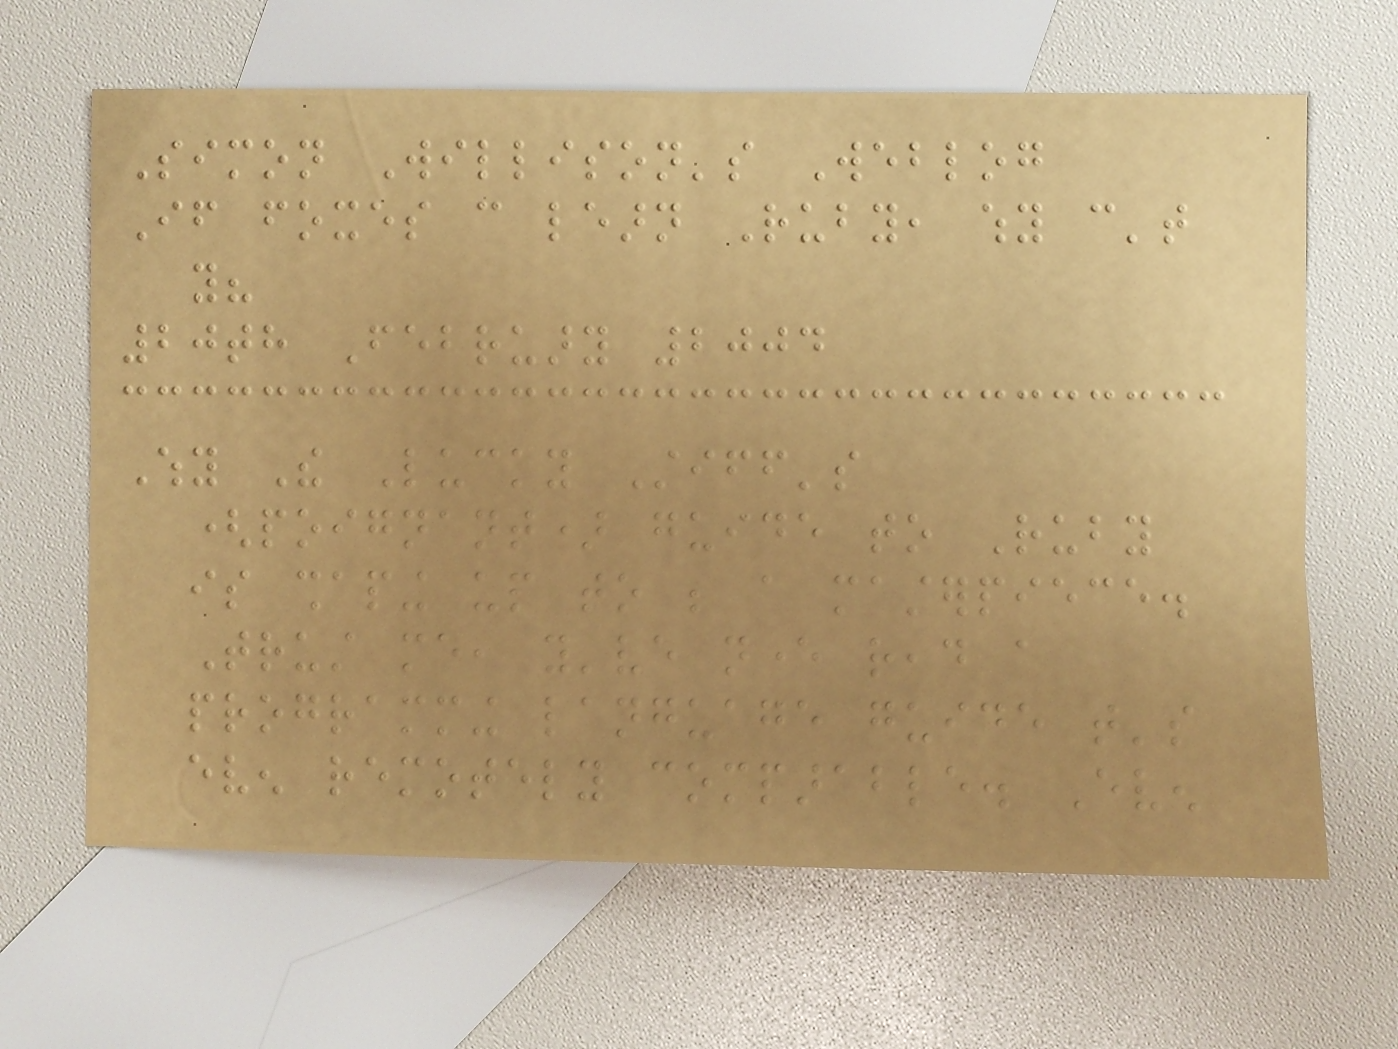Simon Willison's Weblog
If foxes can learn Ruby, why can't
you?
20th February 2004
Why The Lucky Stiff's
(poignant) guide to Ruby
is shaping up to be a masterpiece.
Trust me, you've never read a
programming language guide that's
even remotely comparable. Even
